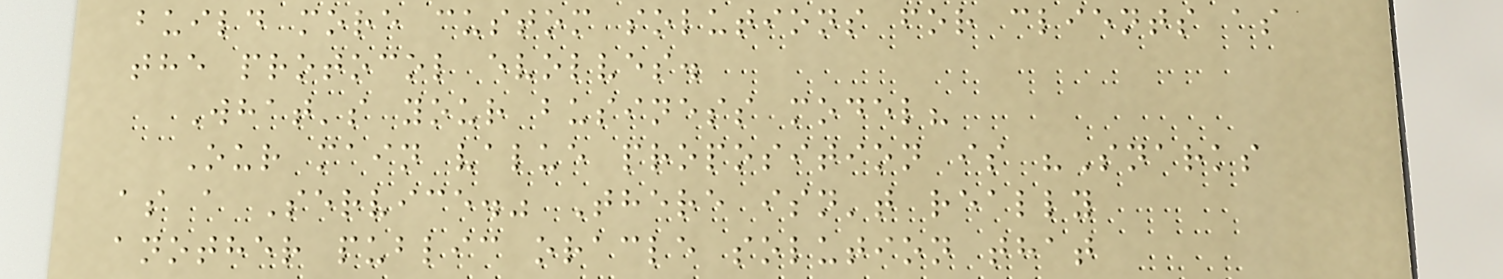build more custom solutions for clients as
the protocol evolves.
What's your business model?
Our main value proposition is "Snarks
as a Service." There isn't really
another public oracle solution that
